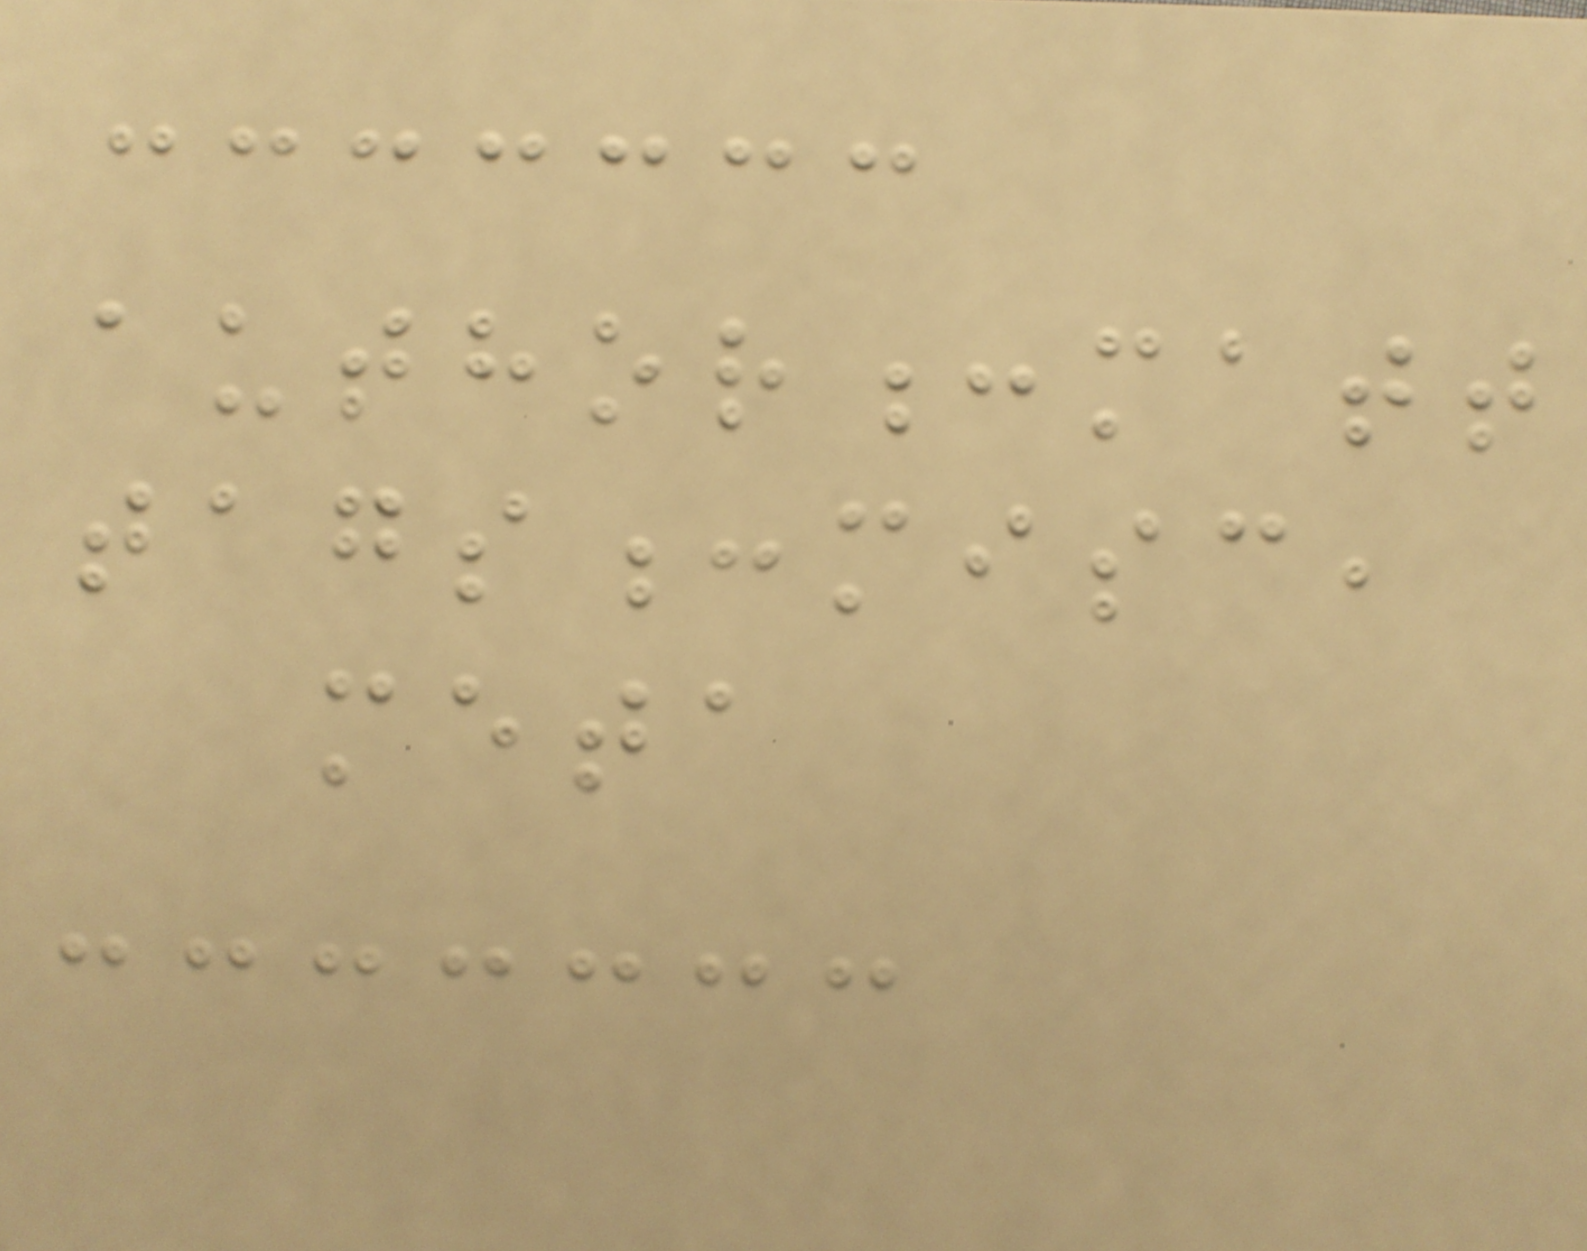author:matt
tags:misc,
meta
